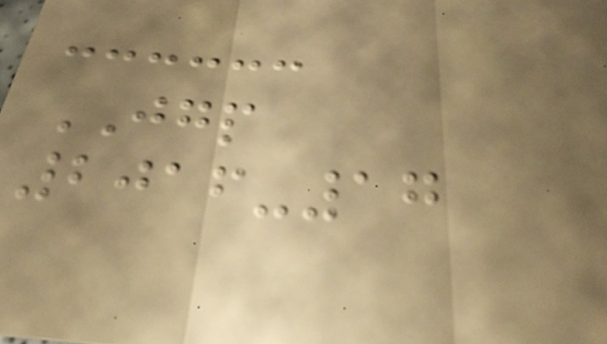JGP
2016-17
